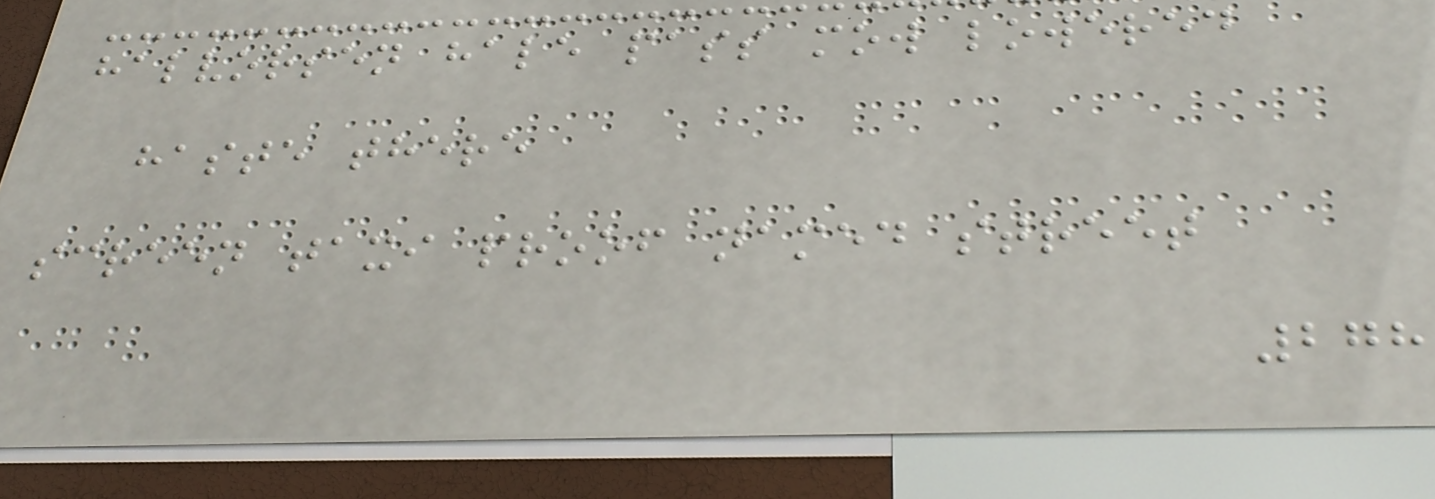halvorsen hale pass mow lowered
haste there
screen taxi proof named street
278
